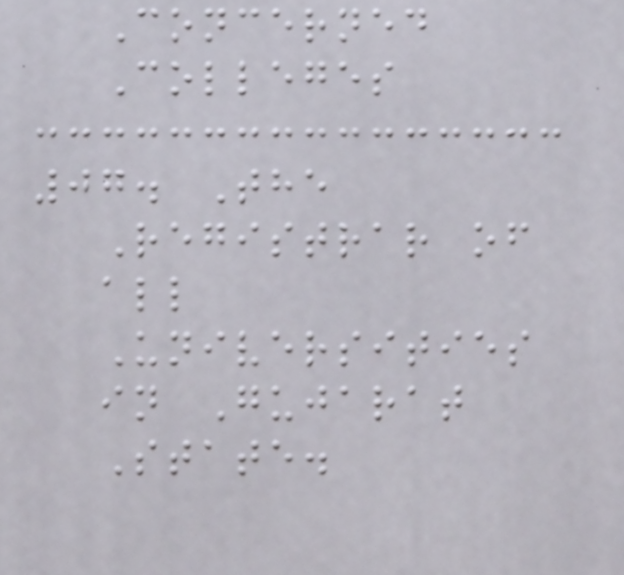Concerned
Colleges
07. The
Registrar of
all
Universities
in Gujarat
State.
